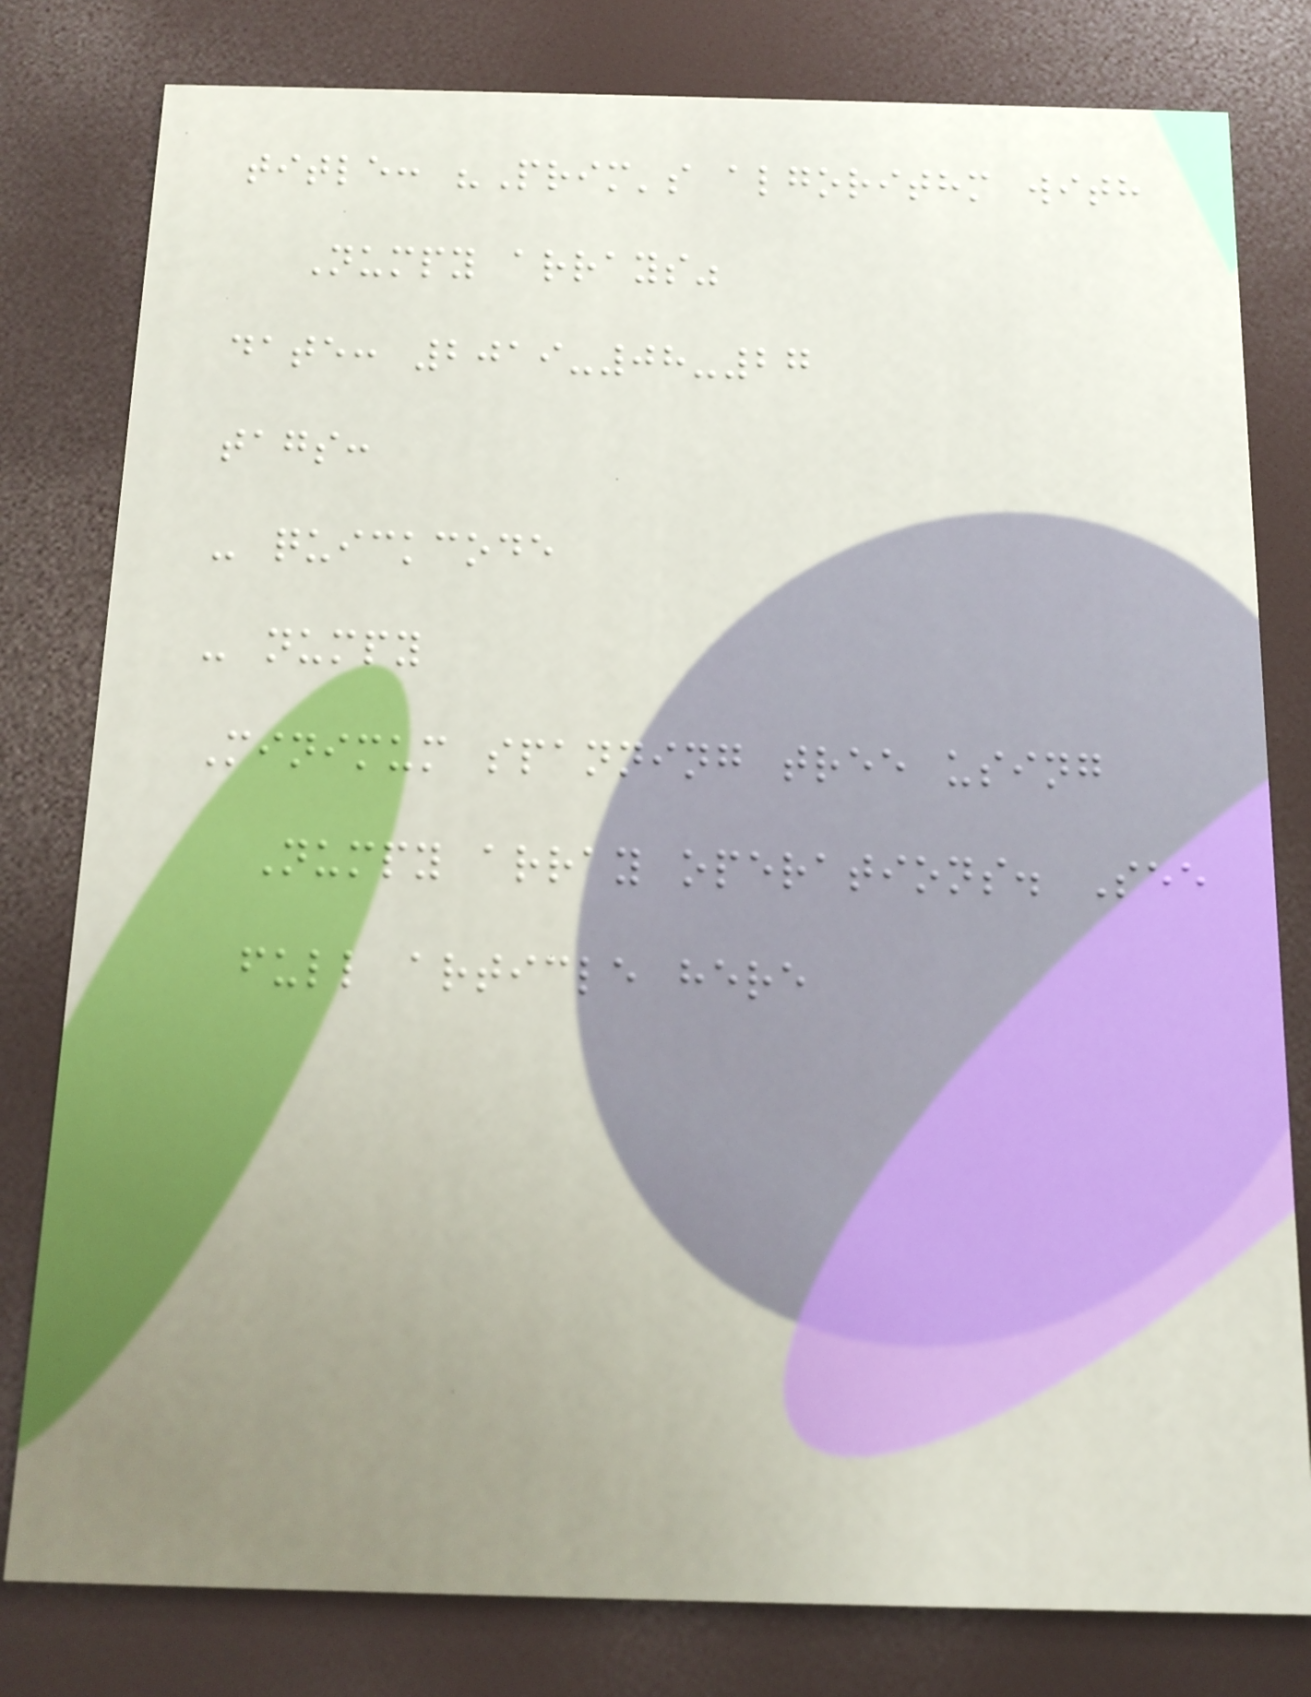title: "Prim's algorithm with
Numpy arrays"
date: 2019-08-27
tags:
- quickcode
- numpy
Minimum spanning tree using
Numpy array operations. See
full article here
